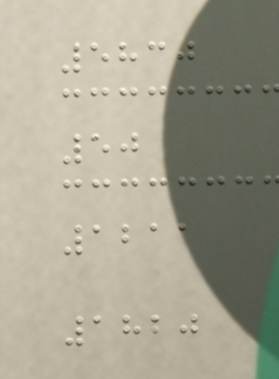5830
50
1211
1820
